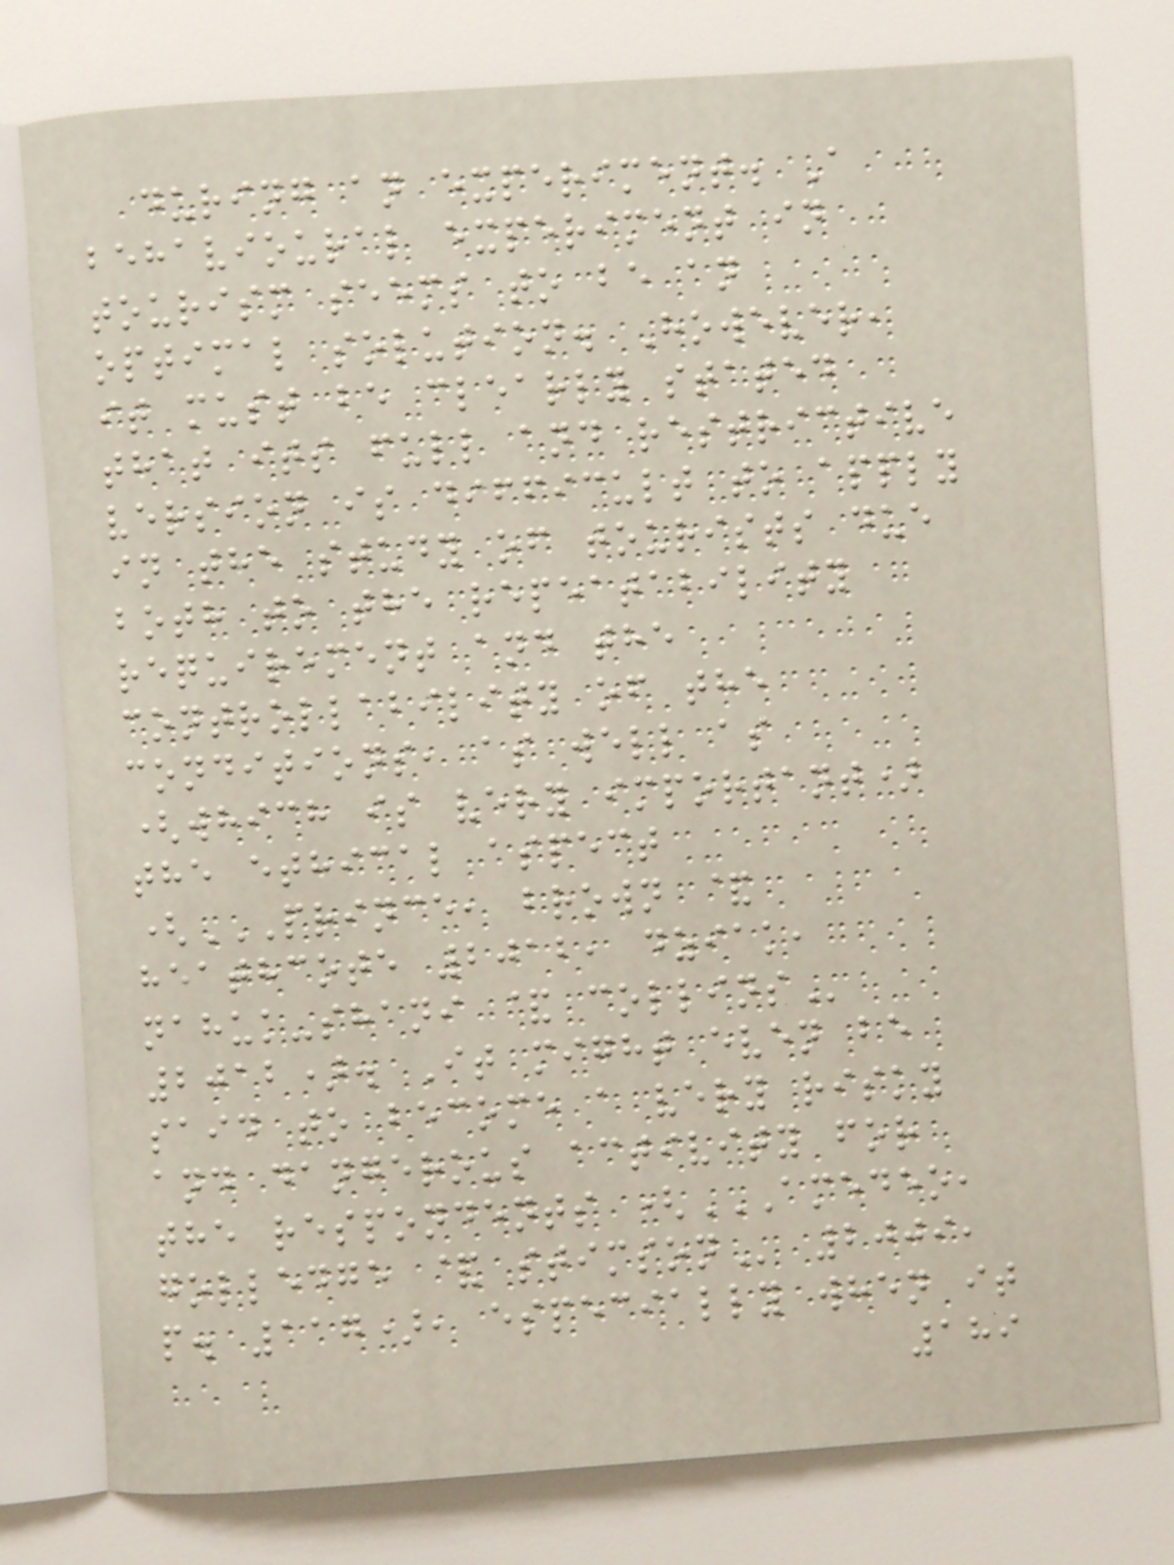during an experiment. A
behavioural experiment in
tourism seems to be an
optimal solution. However,
it must be clearly stated
that its full and restrictive
version is difficult to apply
in the study of tourists due
both to the repeatability
requirement and the
controllability of the
conditions, as well as
(which is very important)
the ethical aspect
(PRINCE, BROWN &
HEATHCOTE 2012, DZIAK,
NAHUK-SHANI & COLLINS
2012). It might even be
said to become a very risky
and dangerous activity for
the respondents (AMEDEO,
GOLLEDGE & STIMSON 2009,
p. 117), especially when it
189
